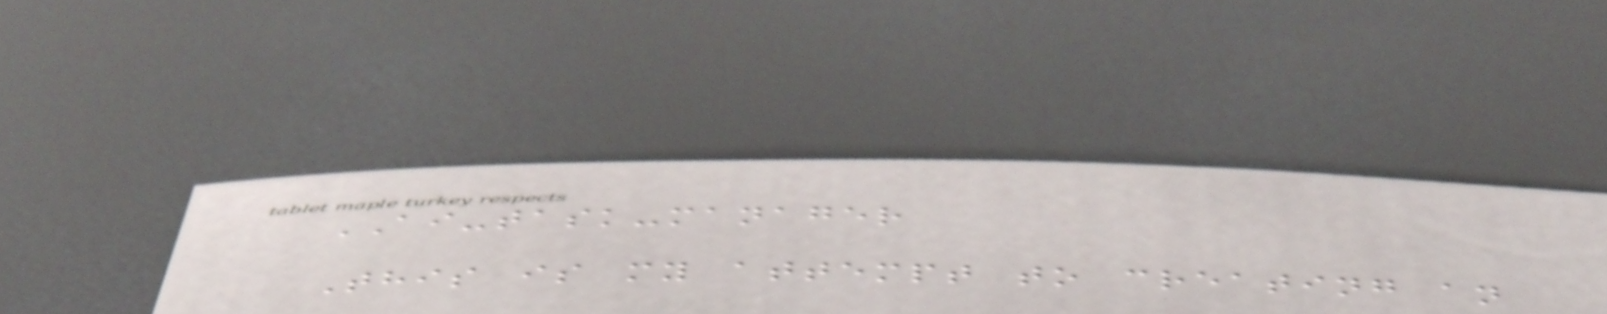AI-task-manager
This is my attempt to creating an
